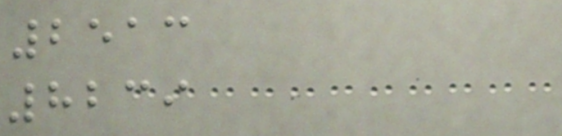2513
8239
